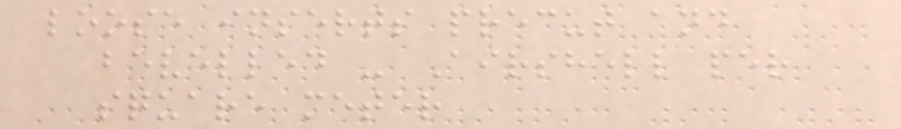loose inserts precut and
bevelled - Airshell per
square meter
